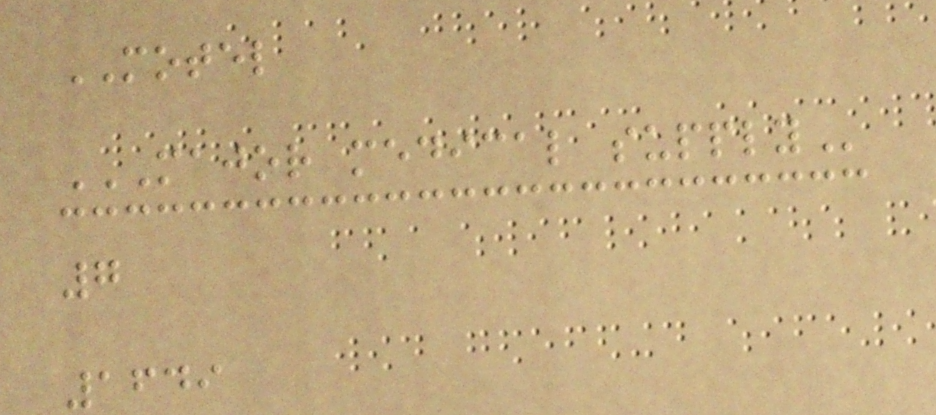MOTEL
MAJOR MEDICAL SUPPLY
7
1649
